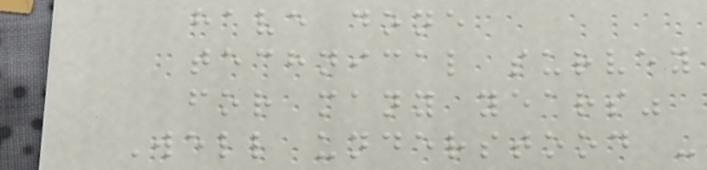have done
technical survey
for many years"
Well understood -
